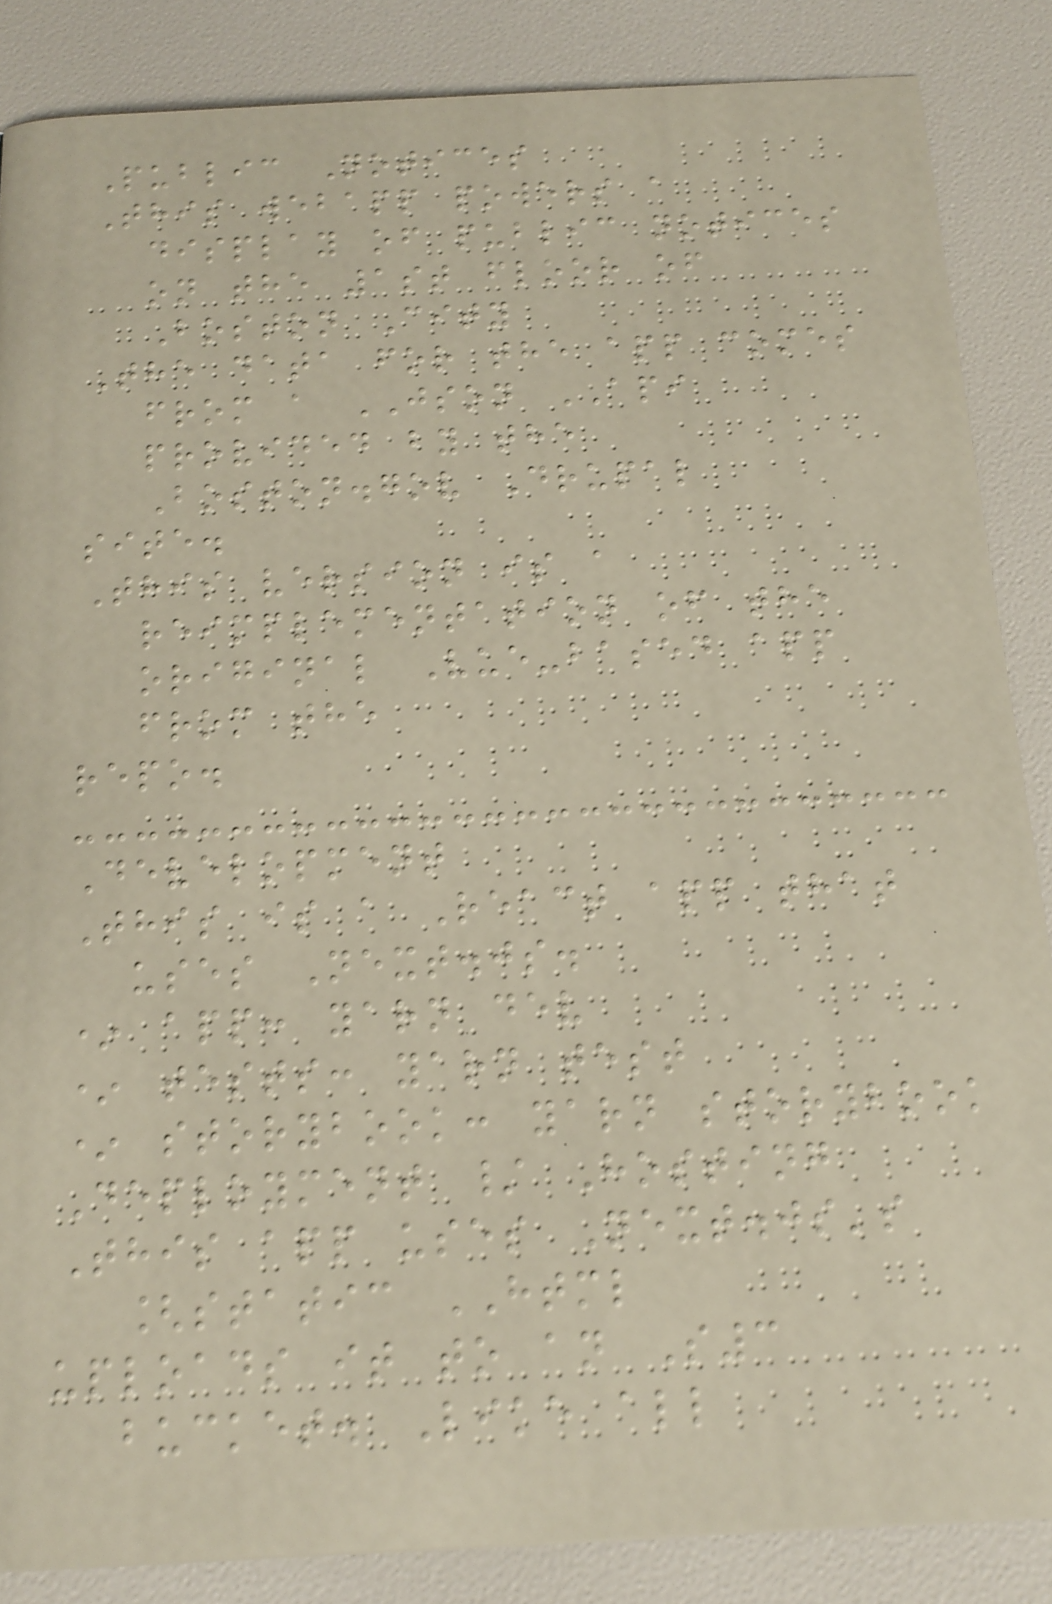Public Notices
This webapp powers a
display of public notices
on the 1st floor of
Boston City
The data for the app comes
from a JSON API
provided by the
Boston.gov Drupal
site.
This version is a
reimplementation of the
original Vue-based app
from the
repo.
Development
This is a React app that
uses Next.js.
* app: yarn dev
* tests: yarn test
* storybook: yarn storybook
Deployment / Hosting
This app uses Next.js's
[static HTML
uploads it to an S3
bucket. Like all
